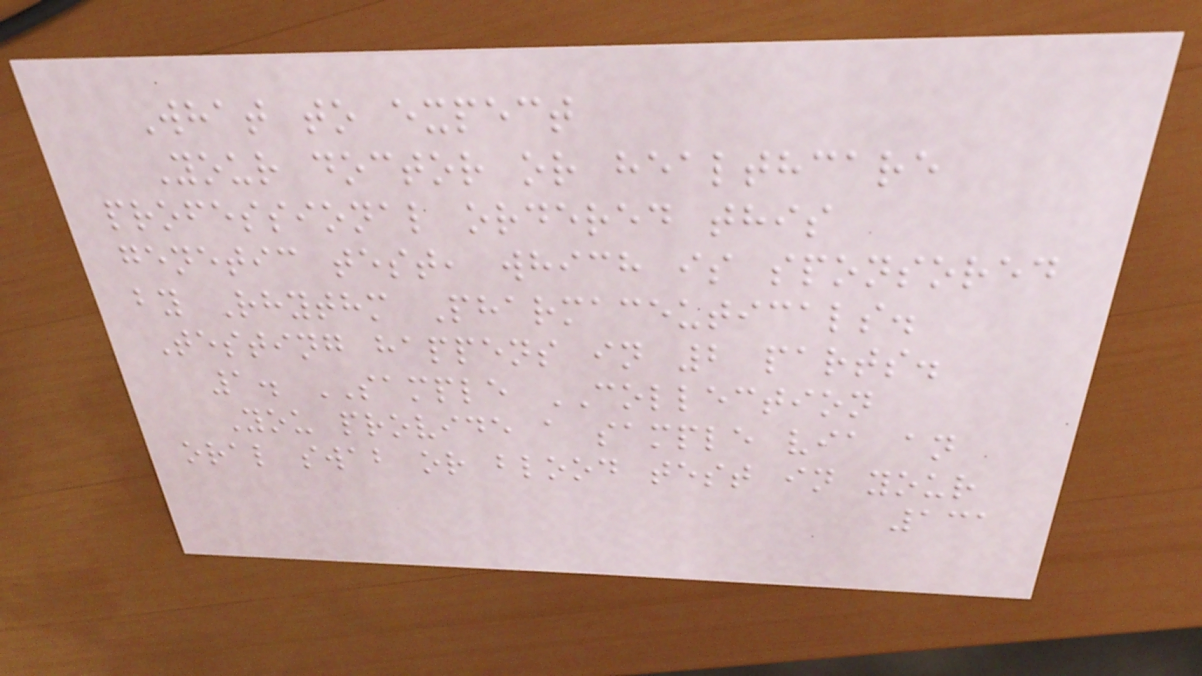What to expect
Your doctor or healthcare
professional ordered this
genetic test, which is sponsored
by Rhythm Pharmaceuticals.
Testing happens in 2 parts.
1. SAMPLE COLLECTION
You provide a sample via an
oral swab or blood test in your
131
